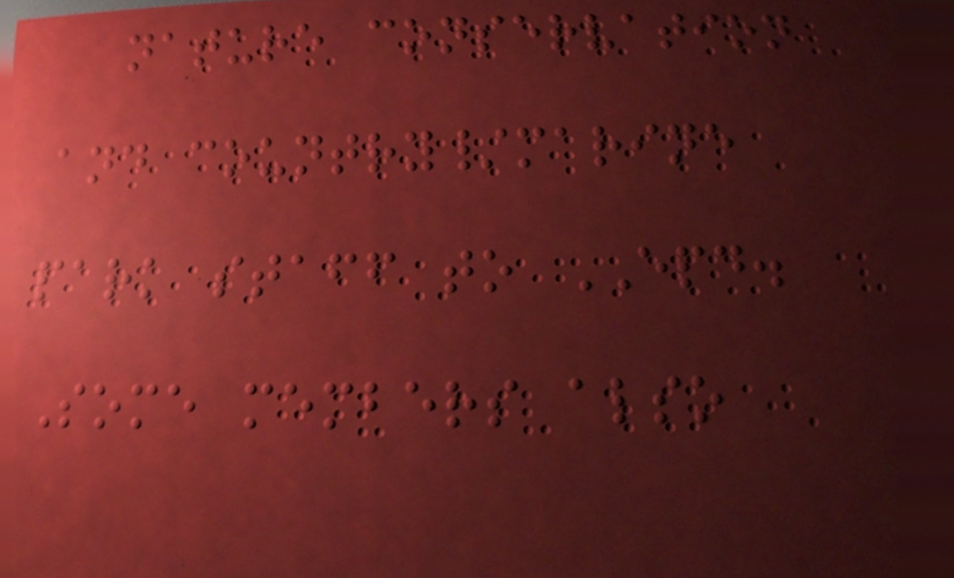nature conservation
and country/marine
park staff to EPD.
Some members also
